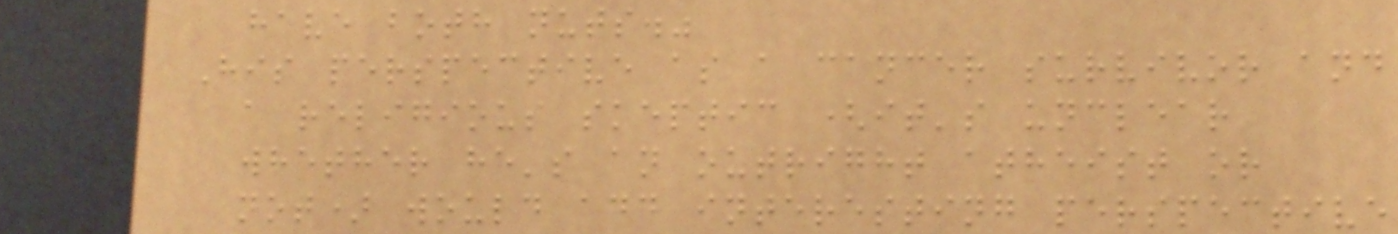have both nuts."
His perspective as a cancer survivor and
a religious skeptic (it's unclear
whether he's an outright atheist or
not) would add interesting perspective
